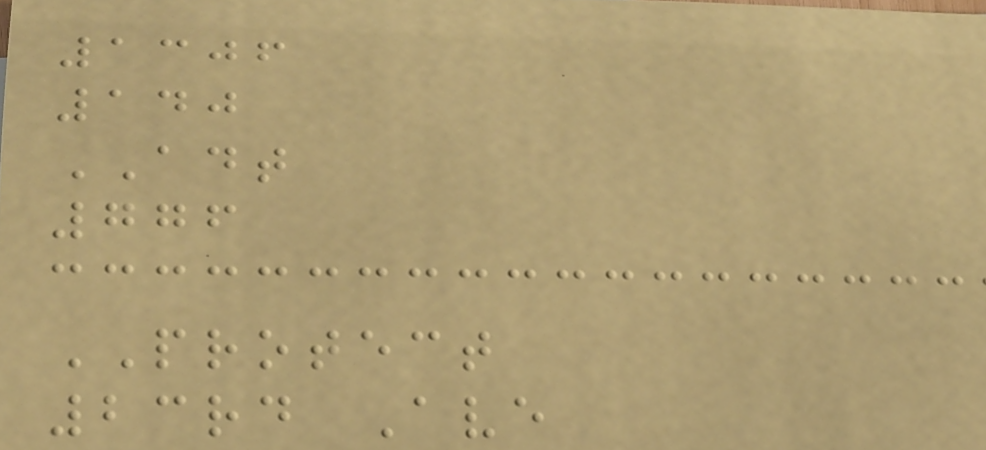1306
140
ADT
776
PROTECT
23rd Ave
